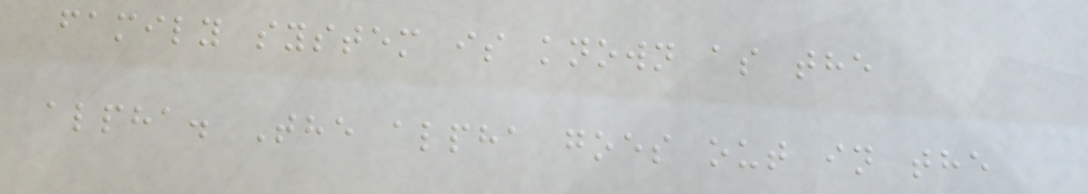family system is known as the
alpha. The alpha goes out in the
